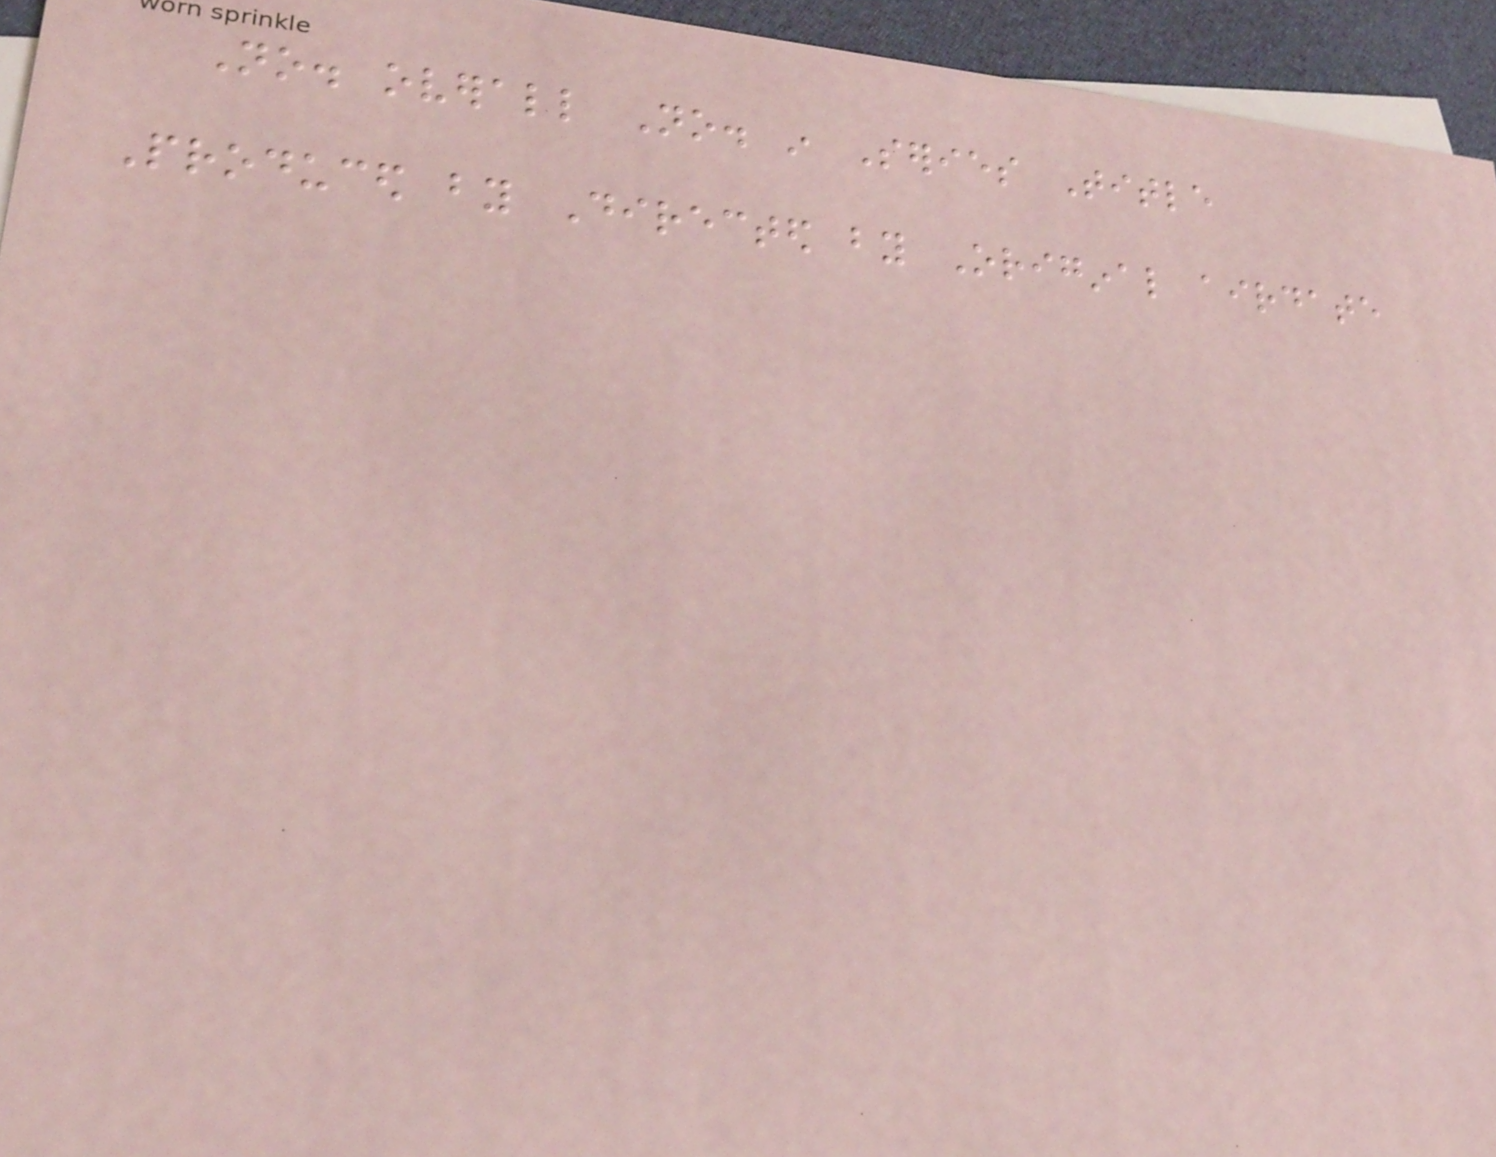No. overall No. in Series Title
Produced by Directed by Original airdate
